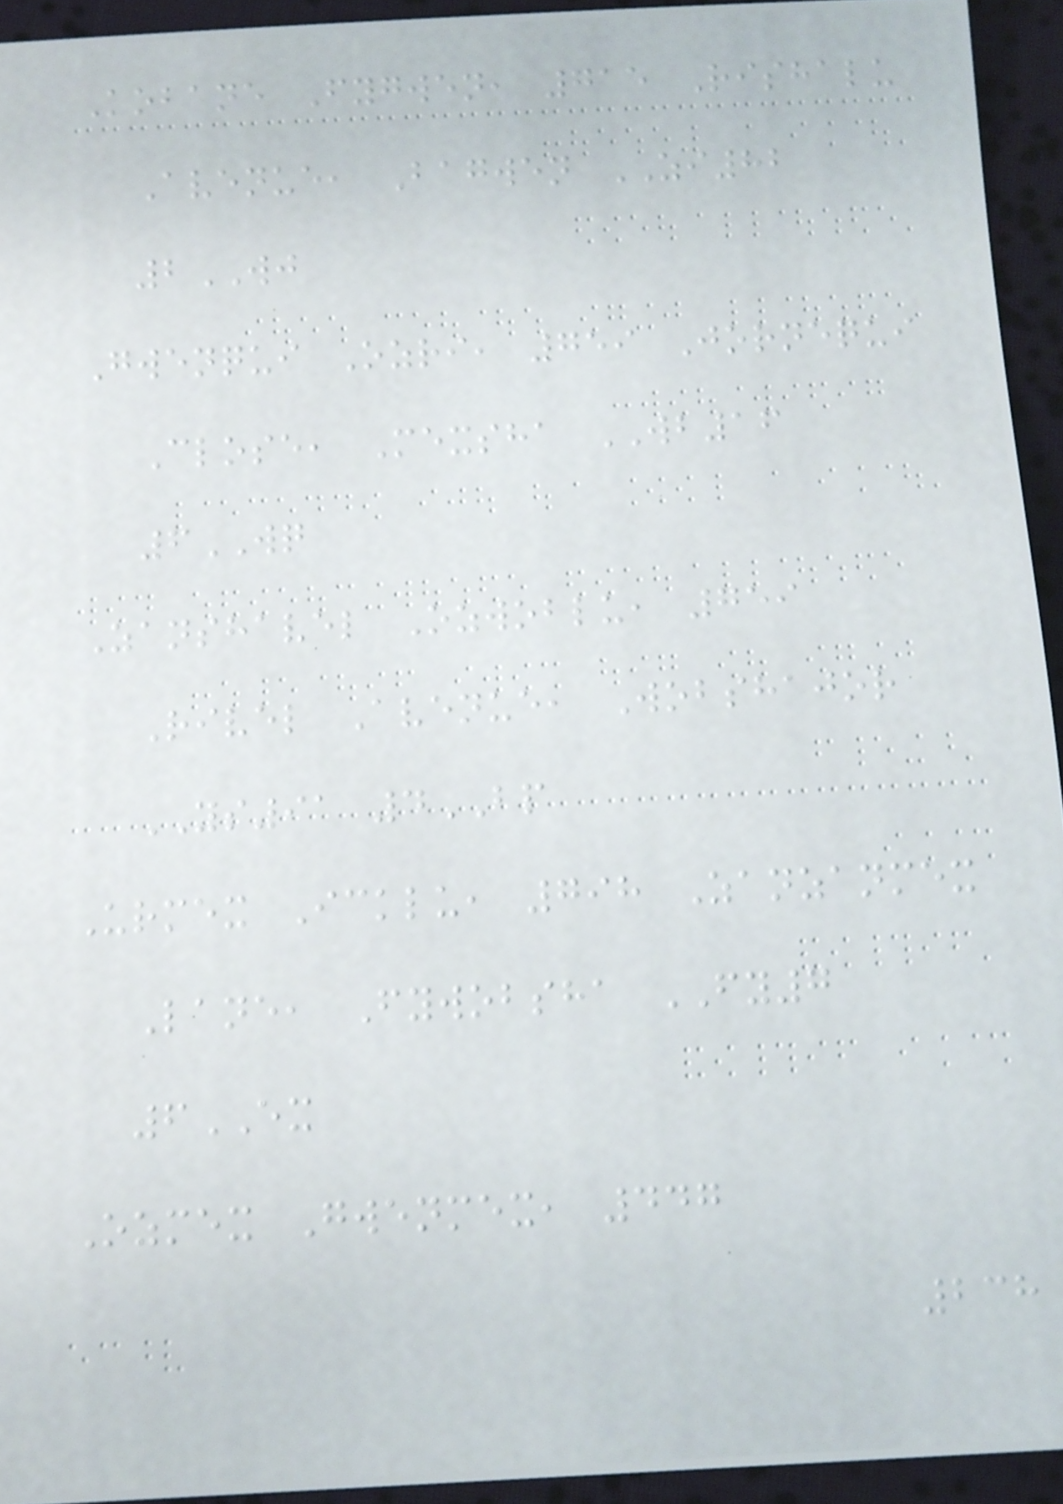Kobane Fygwen, 715 Rishalu
Avenue, Bagwen ZI82
2WJ
Gwenqui Ozri, 759 Jornequi
Close, Mexsha WB16
6WQ
Zanshavel Ozwoblu, 759
Rivel Avenue, Wobshajor
YS91 4BP
Urmex Icklu, 798 Zanzanmex
Lane, Fywobsha FY7
6EX
Ozmex Gwenmex, 447
238
